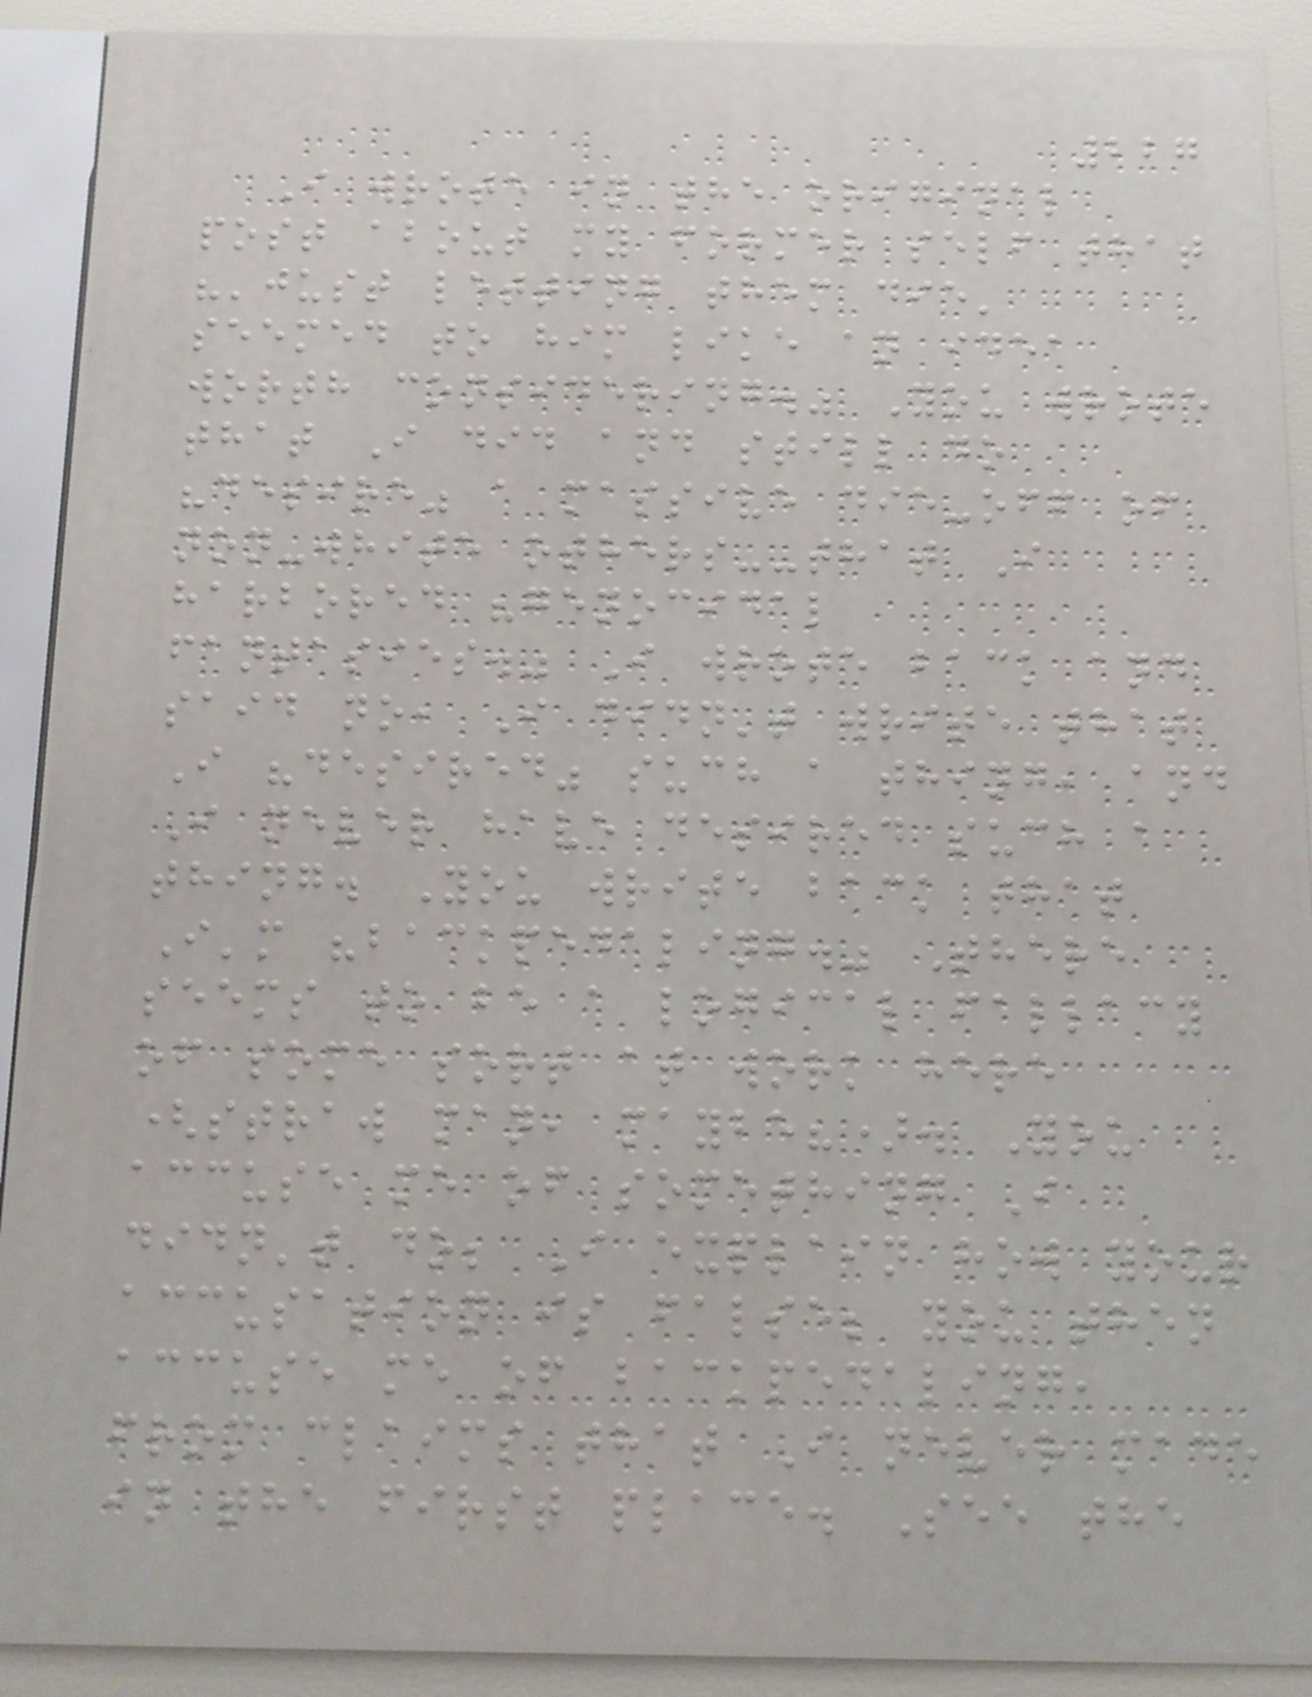227
I wrote in the original
post about my former self that
"'just letting them die'
seemed to him like an idea
worth considering." You wrote
that I did and still do
"desire" a massive die-off of
non-white others--that I
harbored "genocidal
fantasies." I wrote back and
said no, I didn't write that
I "desired" such a thing, and
I never have desired such a
thing. You write back that
I'm "backpedaling." There
seems to be a logical fallacy
of some sort at work here
(straw man, maybe?). You
accuse me of something I
didn't do; I explain how your
accusation is false; you then
accuse me of backpedaling,
from claims that I never made
in the first place. See the
